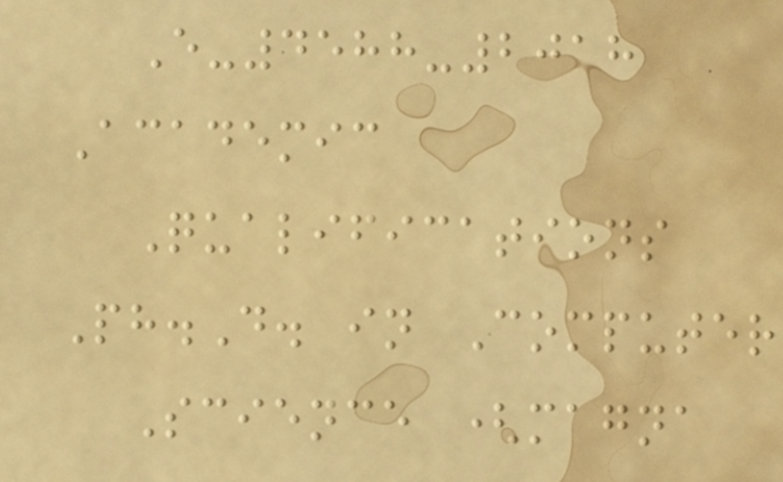E-4588-2018
Academic
Qualifications
Ph.D. in Computer
Science (magna
